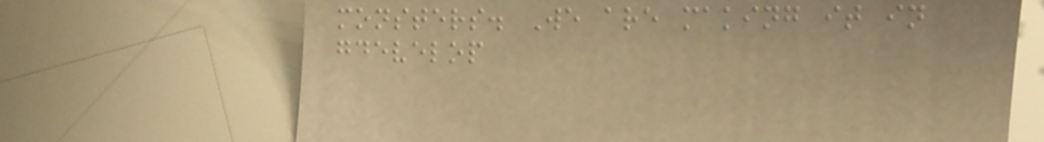monsters. We are making it in
gdevelop
